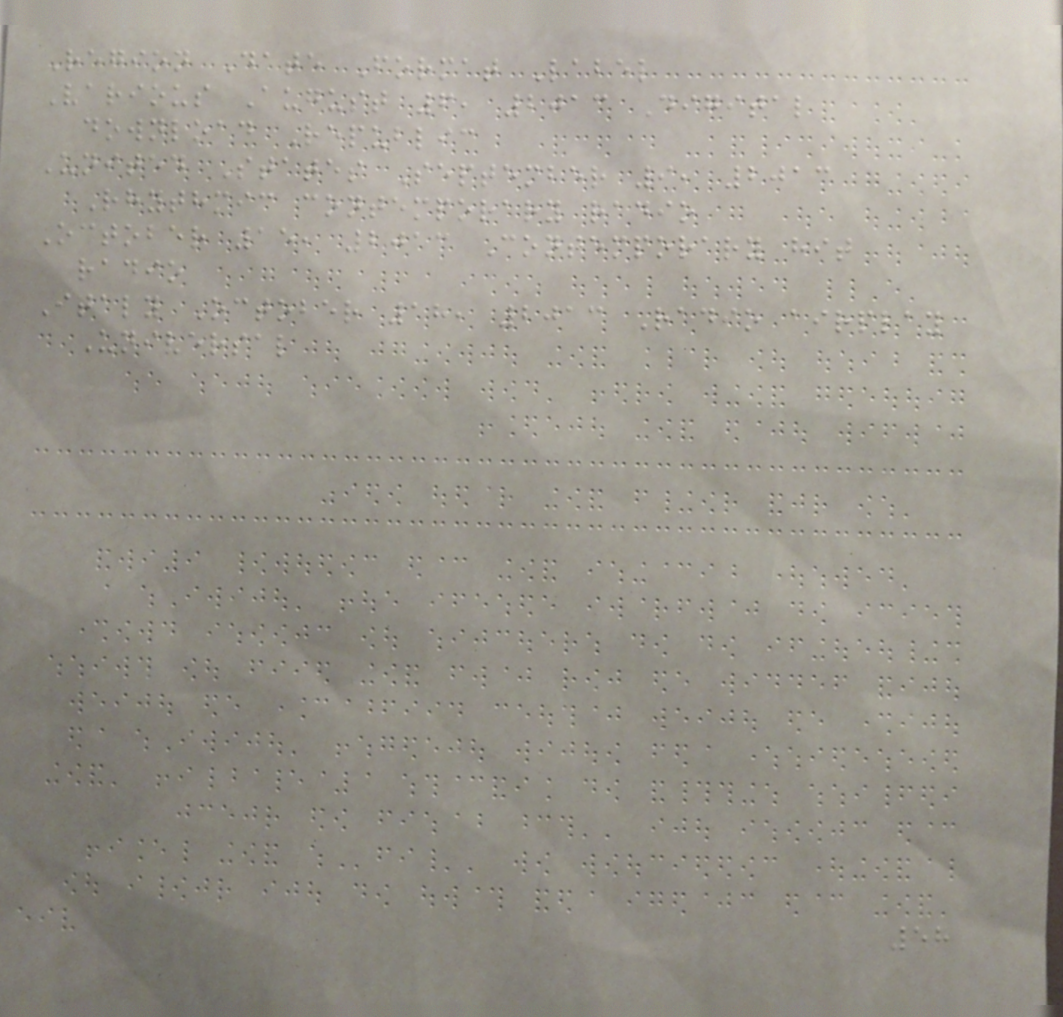Region Date Format Label
Various August 6, 2013 Digital
download Republic
United States September 9, 2013
Rhythmic contemporary radio
October 15, 2013 Contemporary hit
radio
Italy October 18, 2013 Radio airplay
Universal
58
